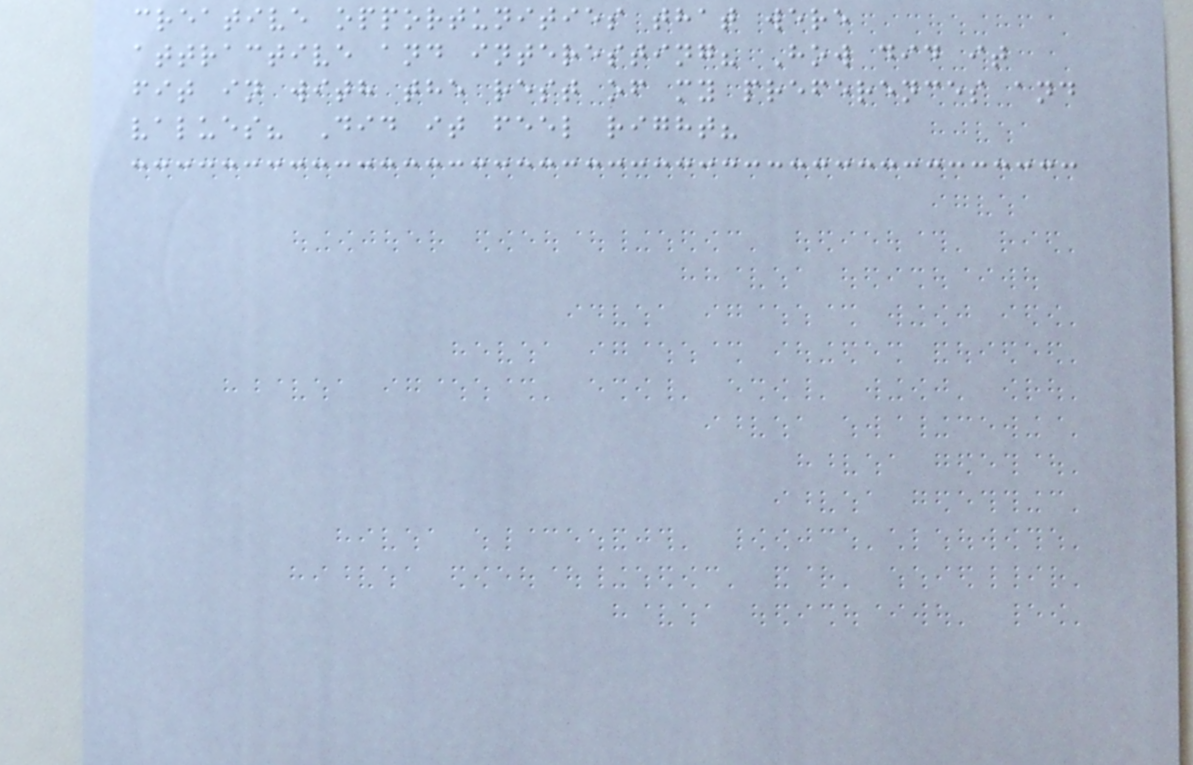creative opportunities that were
attractive and interesting? How did it
fit in with the rest of my preferences and
values? Did it feel right?
